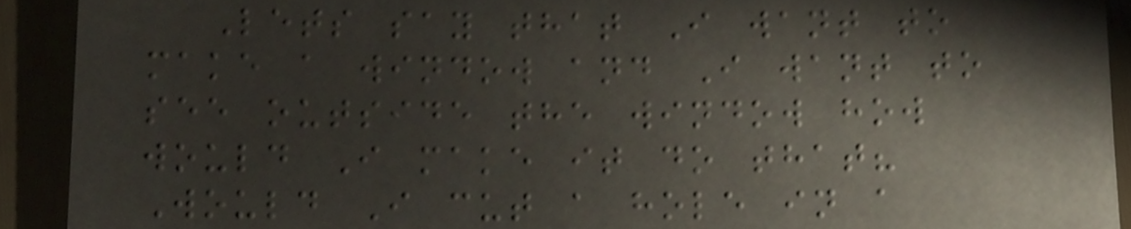Lets say that I want to
make a window and I want to
see outside the window how
would I make it do that?
Would I cut a hole in a
